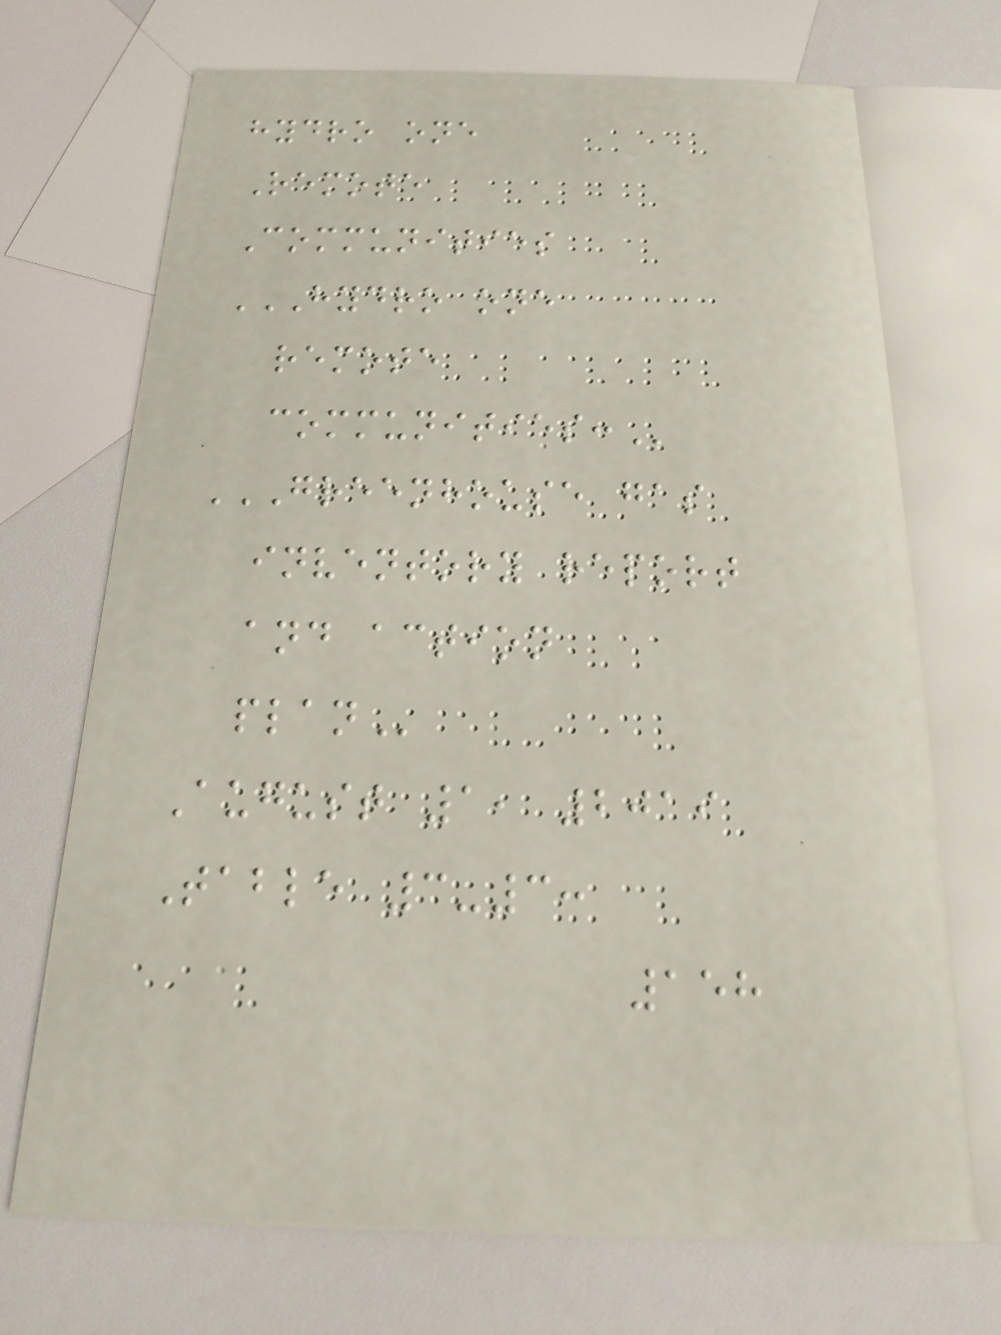hydro one
Remote
Communities
HYDRO ONE
REMOTE
COMMUNITIES:
GREENHOUSE GAS
INVENTORY REPORT
AND ACTION
PLAN
August 1, 2019
Table 3-3:
158
